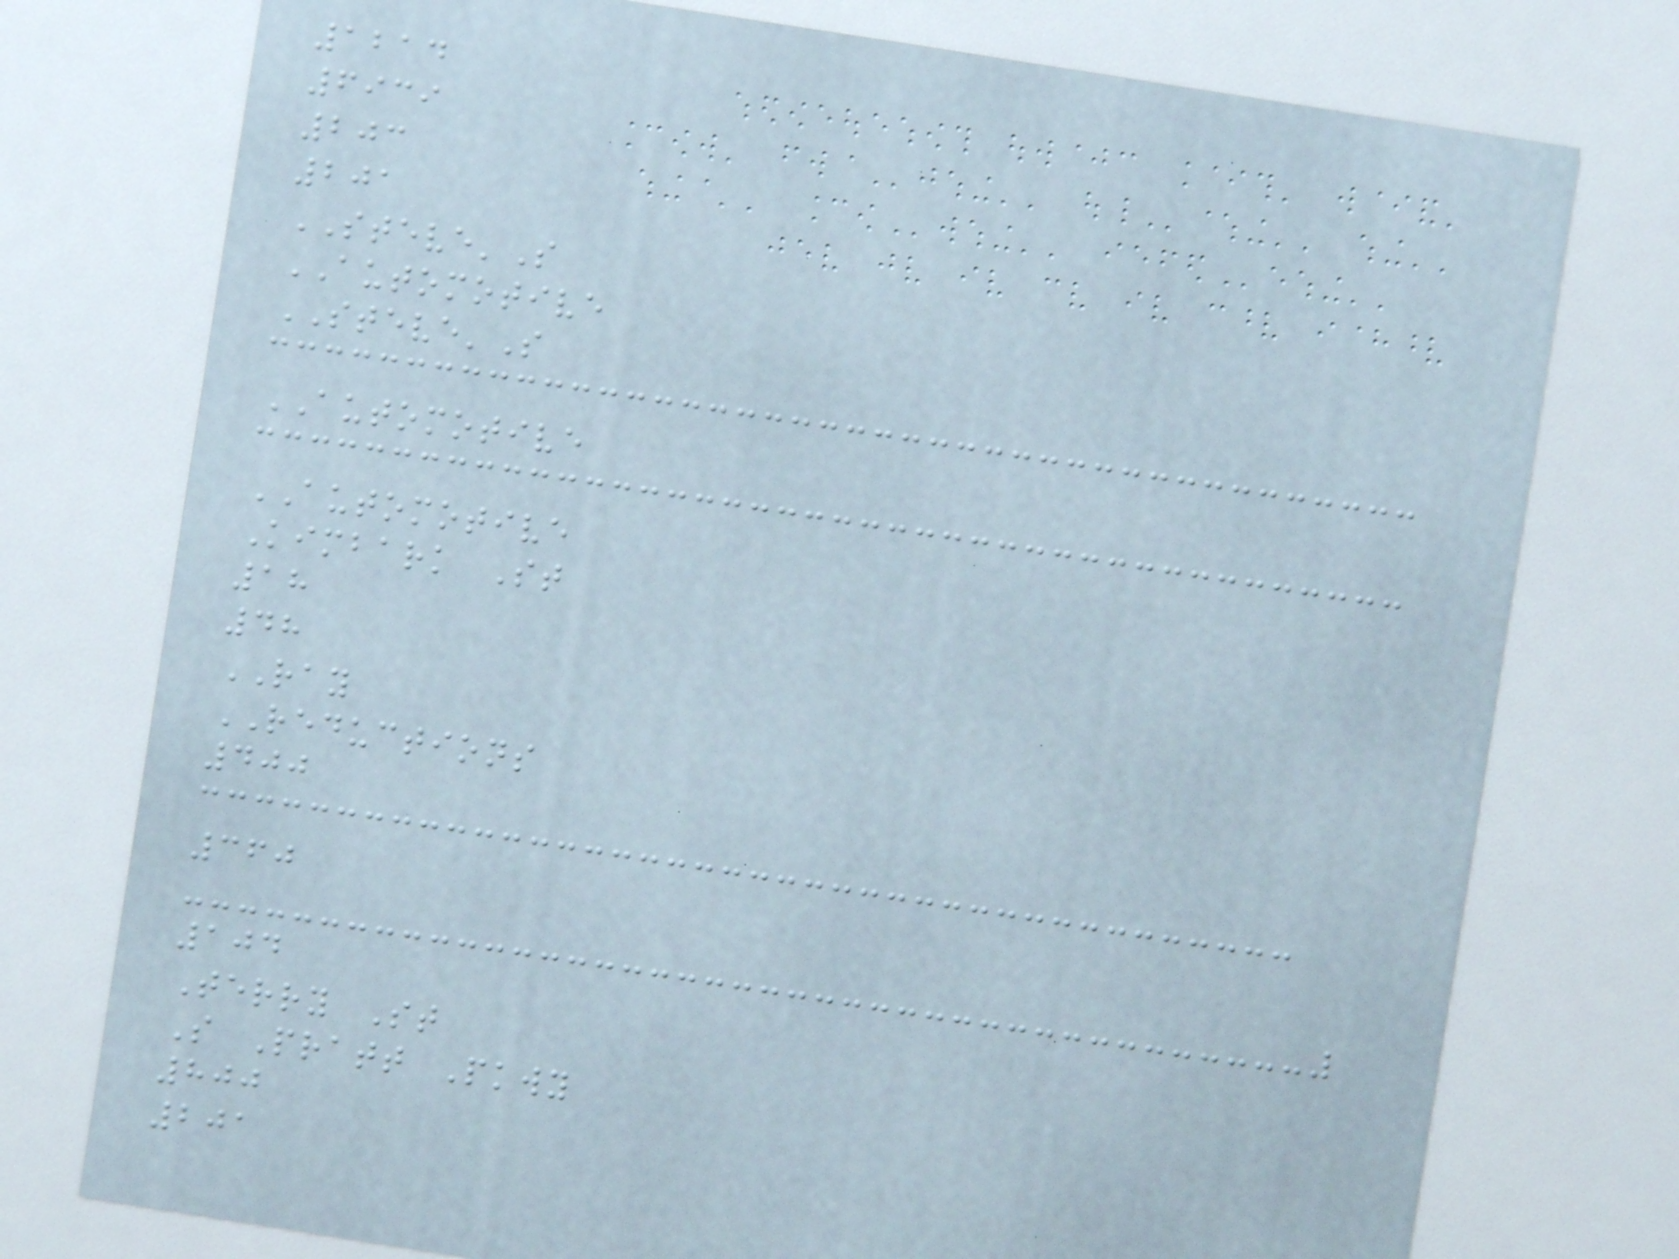1214
6939
203
201
STEVE'S
AUTOMOTIVE
STEVE'S
AUTOMOTIVE
AUTOMOTIVE
Kimbark St
18
48
RAY
REDUCTIONS
400
360
104
Terry St
S Pratt Pkwy
800
201
